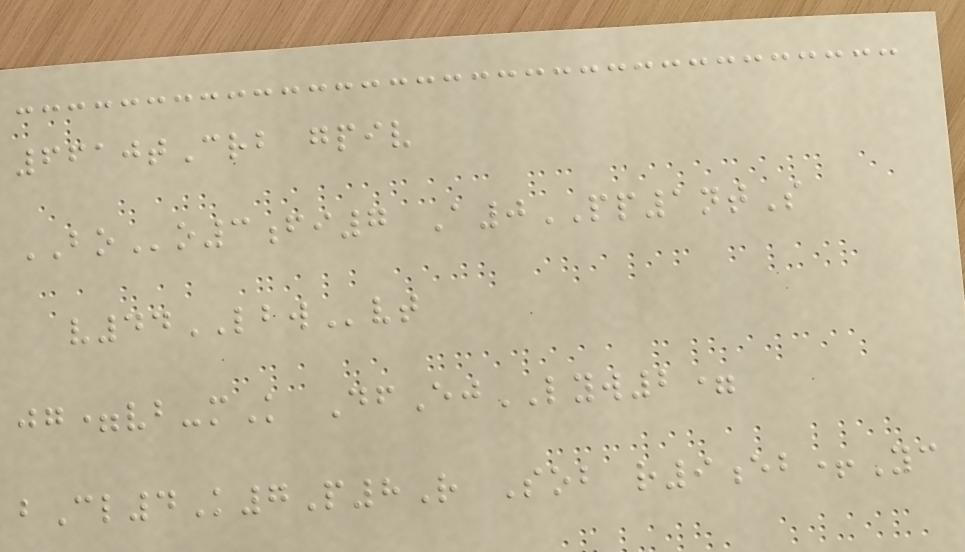6610tCrb gpiv
BOo3fi7 A0PP1ntS
v44LBWvt
jg=vb-mK DfEjLYW2=
bCl4K7P8R Sob r9eb+Yc
